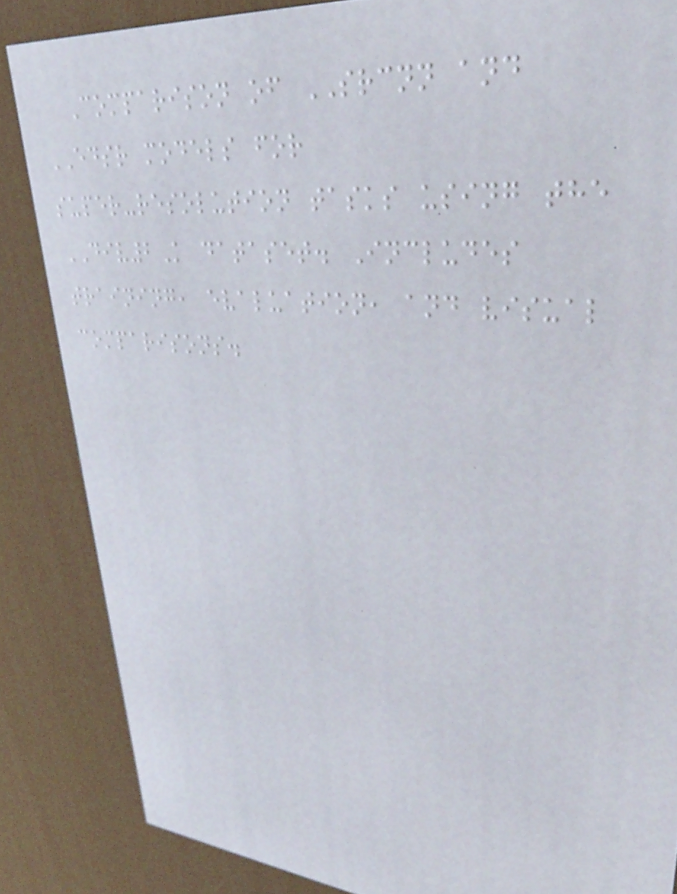Comparison of SRCNN and
EDSR models for
super-resolution tasks using the
DIV2K dataset. Includes
training, evaluation, and visual
comparisons.
